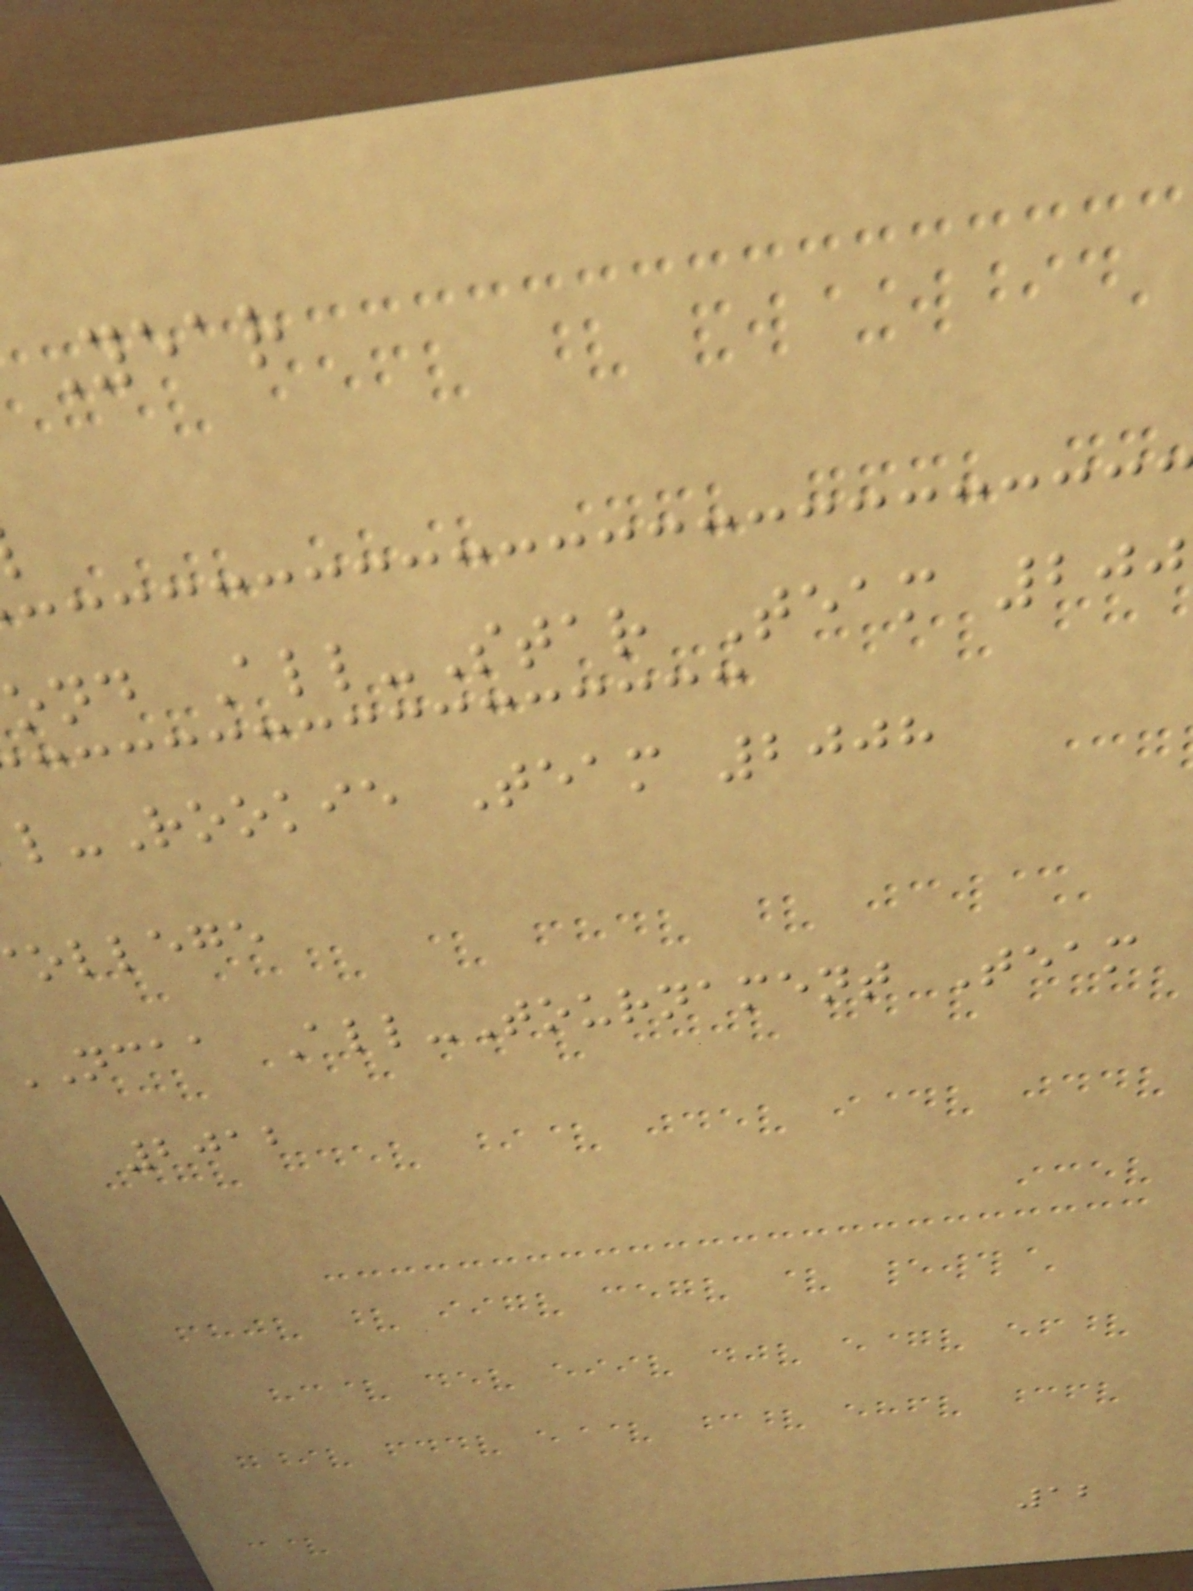Year
ond All-Star Team 200
l-Rookie Team 2008
ollege
ncaa All-Tournament Team
2012
12
